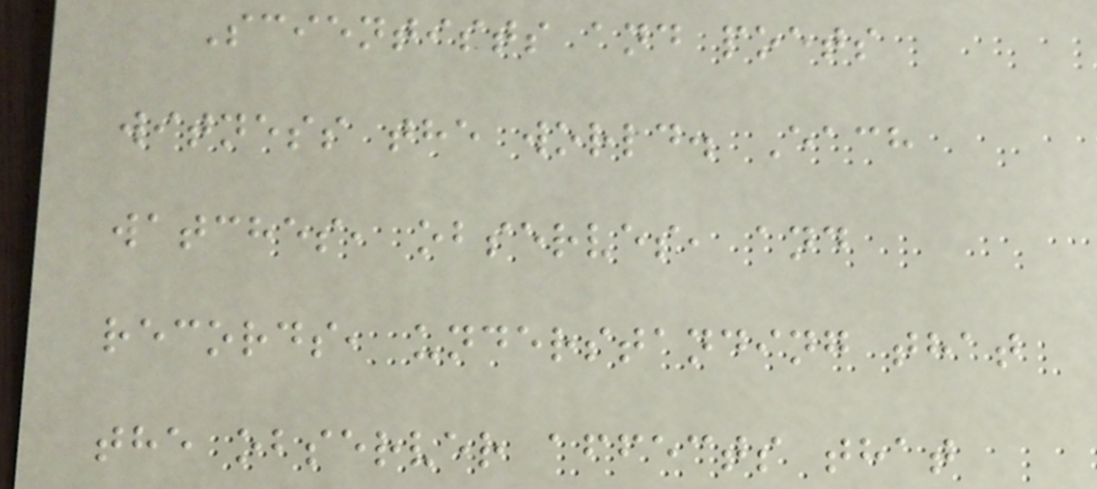Scientists and poets
witness the world. Each
watches, observes, and
records, understanding that
the observer affects that
